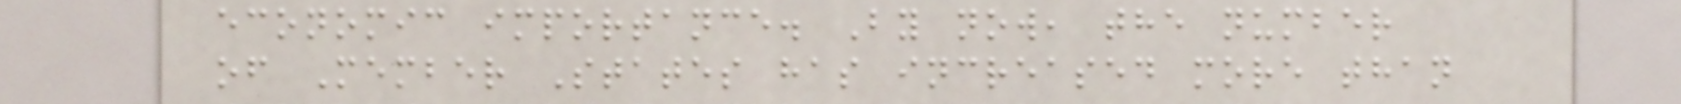economic importance. By now, the number
of Member States has increased more than
